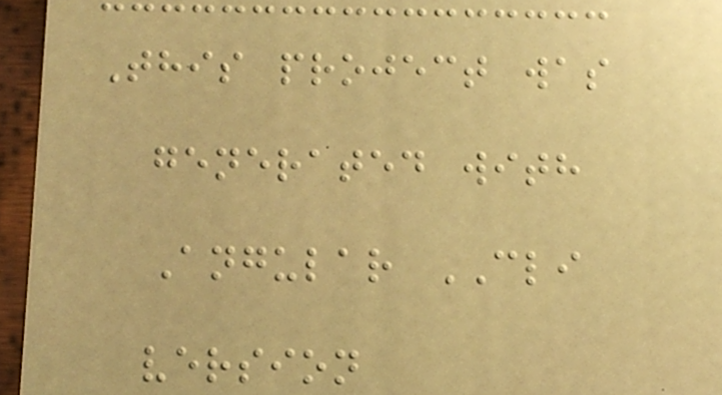This project was
generated with
Angular CLI
version
